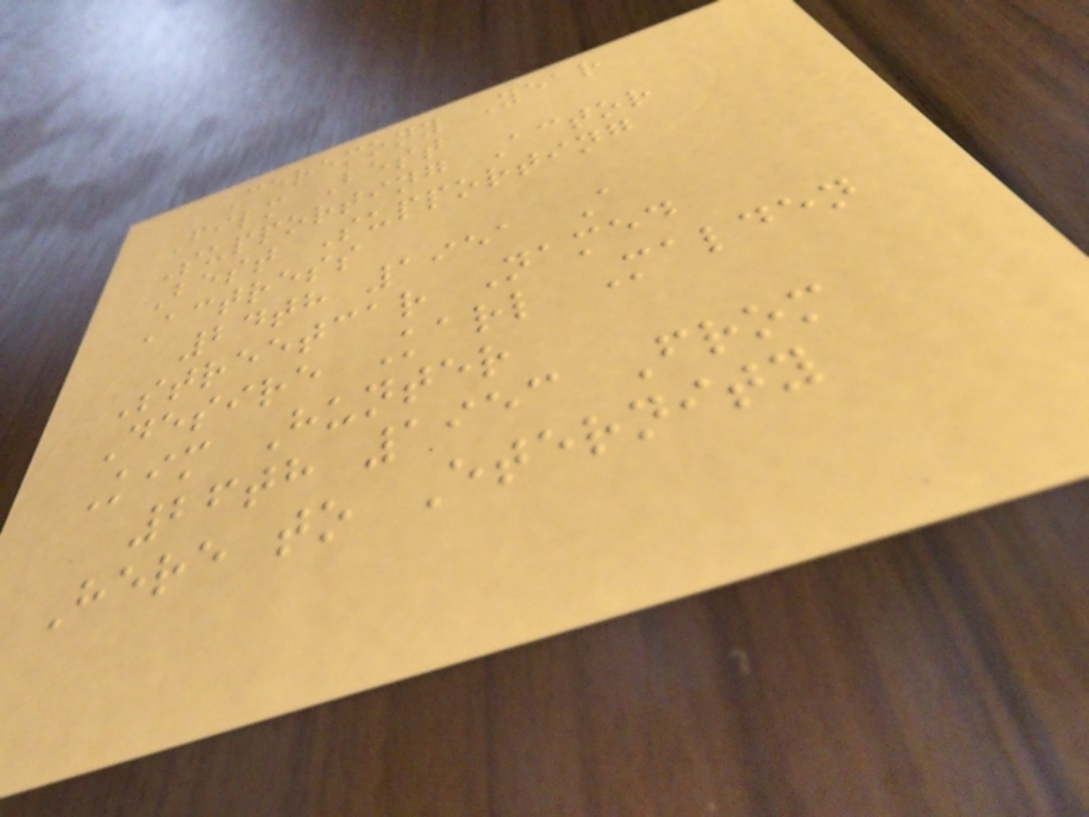Ceremony Year
Film Best
Supporting Actor
Best Supporting
Actress
24th 1951 A
Streetcar Named
Desire Karl Malden
Kim Hunter
26th 1953 From
Here to Eternity
